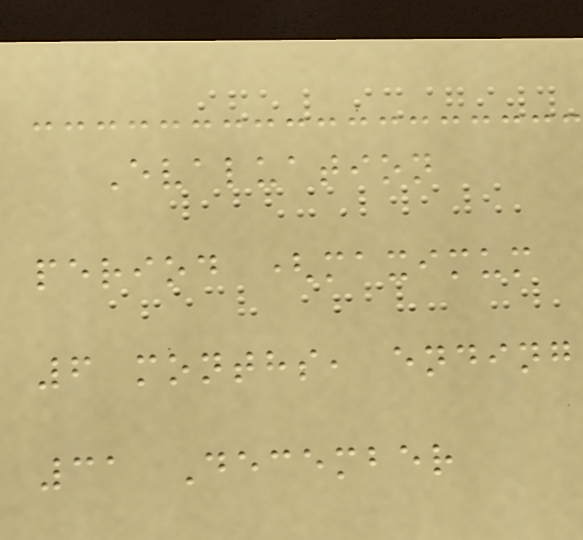Evaluation
period (maximum
6 months, ending
31 December
